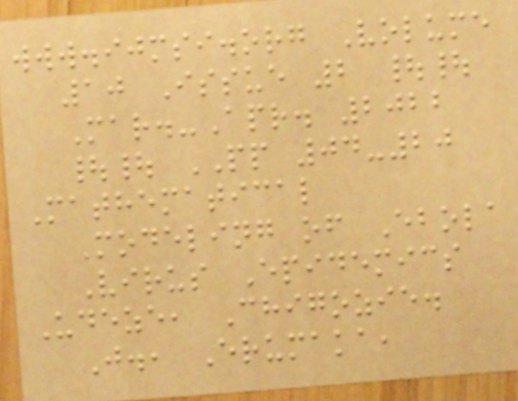www.ijmsi.org Volume
10 Issue 2 ||
Mar.-Apr. 2022
|| PP 04-20
Mathematical
Modeling of Ebola
Virus Epidemics
Udeze, Chigozie.
J., Erumaka,
